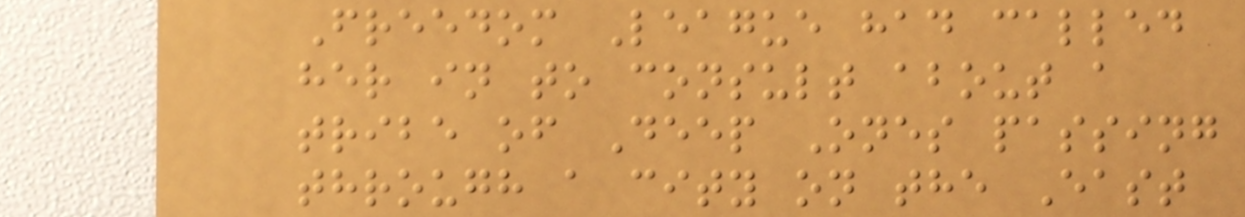Freedom League had called
her in to consult about a
tribe of Deep Ones passing
through a city on the East
